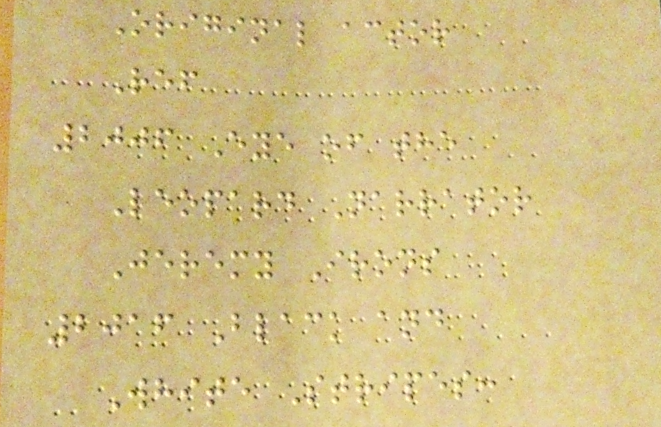Original actor
Ref
2006 Eye of the
Leopard Narrator
Jeremy Irons
2016 Black and
White Stripes:
